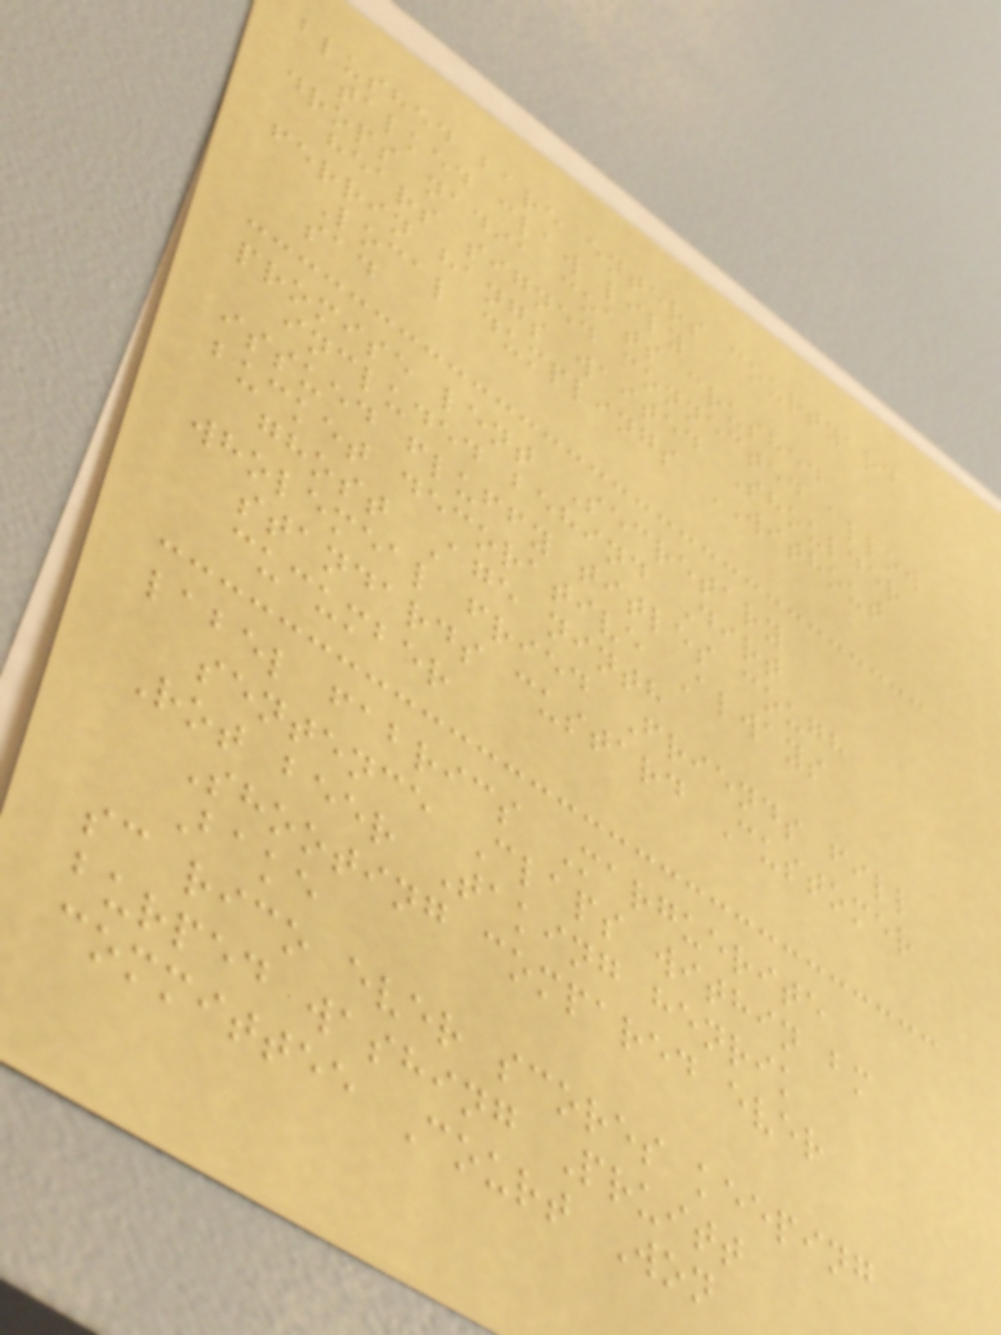blushed bare enters courtyard
talked claw lily
drops nadia coats crushed
hears signed connected allow
ferrin hangs waited Shoulder
Local dumplings WITHOUT
sad
promise lent Secretary
included behind Dirt
issued fluffy titles cough
bucket decorative Always
ghost Age ninth
wholemeal fried Friends fill
standards custard Customer
cucumber
label fabrics Marguerite
sentence Claps within bm
Rot beer Taking henrik
Shooting compared ever
Bake
sc rico ever scores keeping
burped washing Pruitt
committee Court Won
